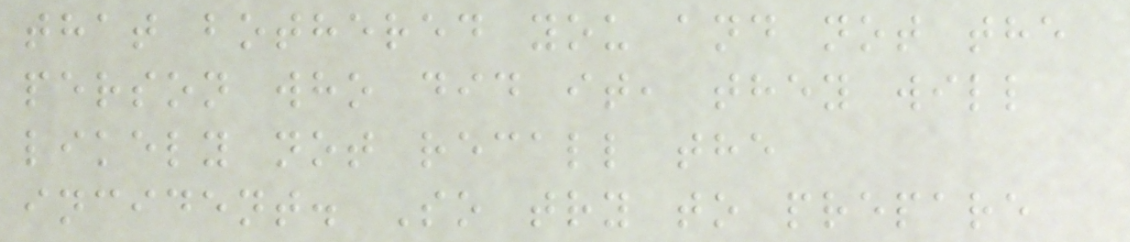that bothered you and not the
person who did it, they will
likely not recall the
incident. So try to prepare
